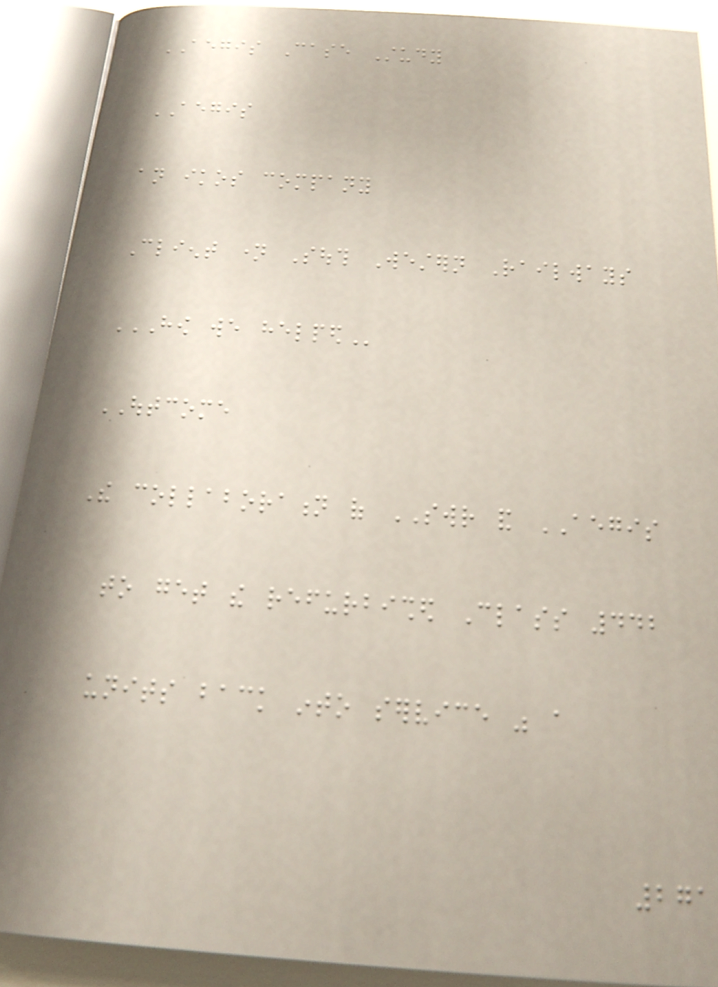AEGIS Case Study
AEGIS
an ikos company
Client name South Western Railways
HOW WE HELPED
OUTCOME
The collaboration of SWR and AEGIS
to get the refurbished Class 442
units back into service was a
271
